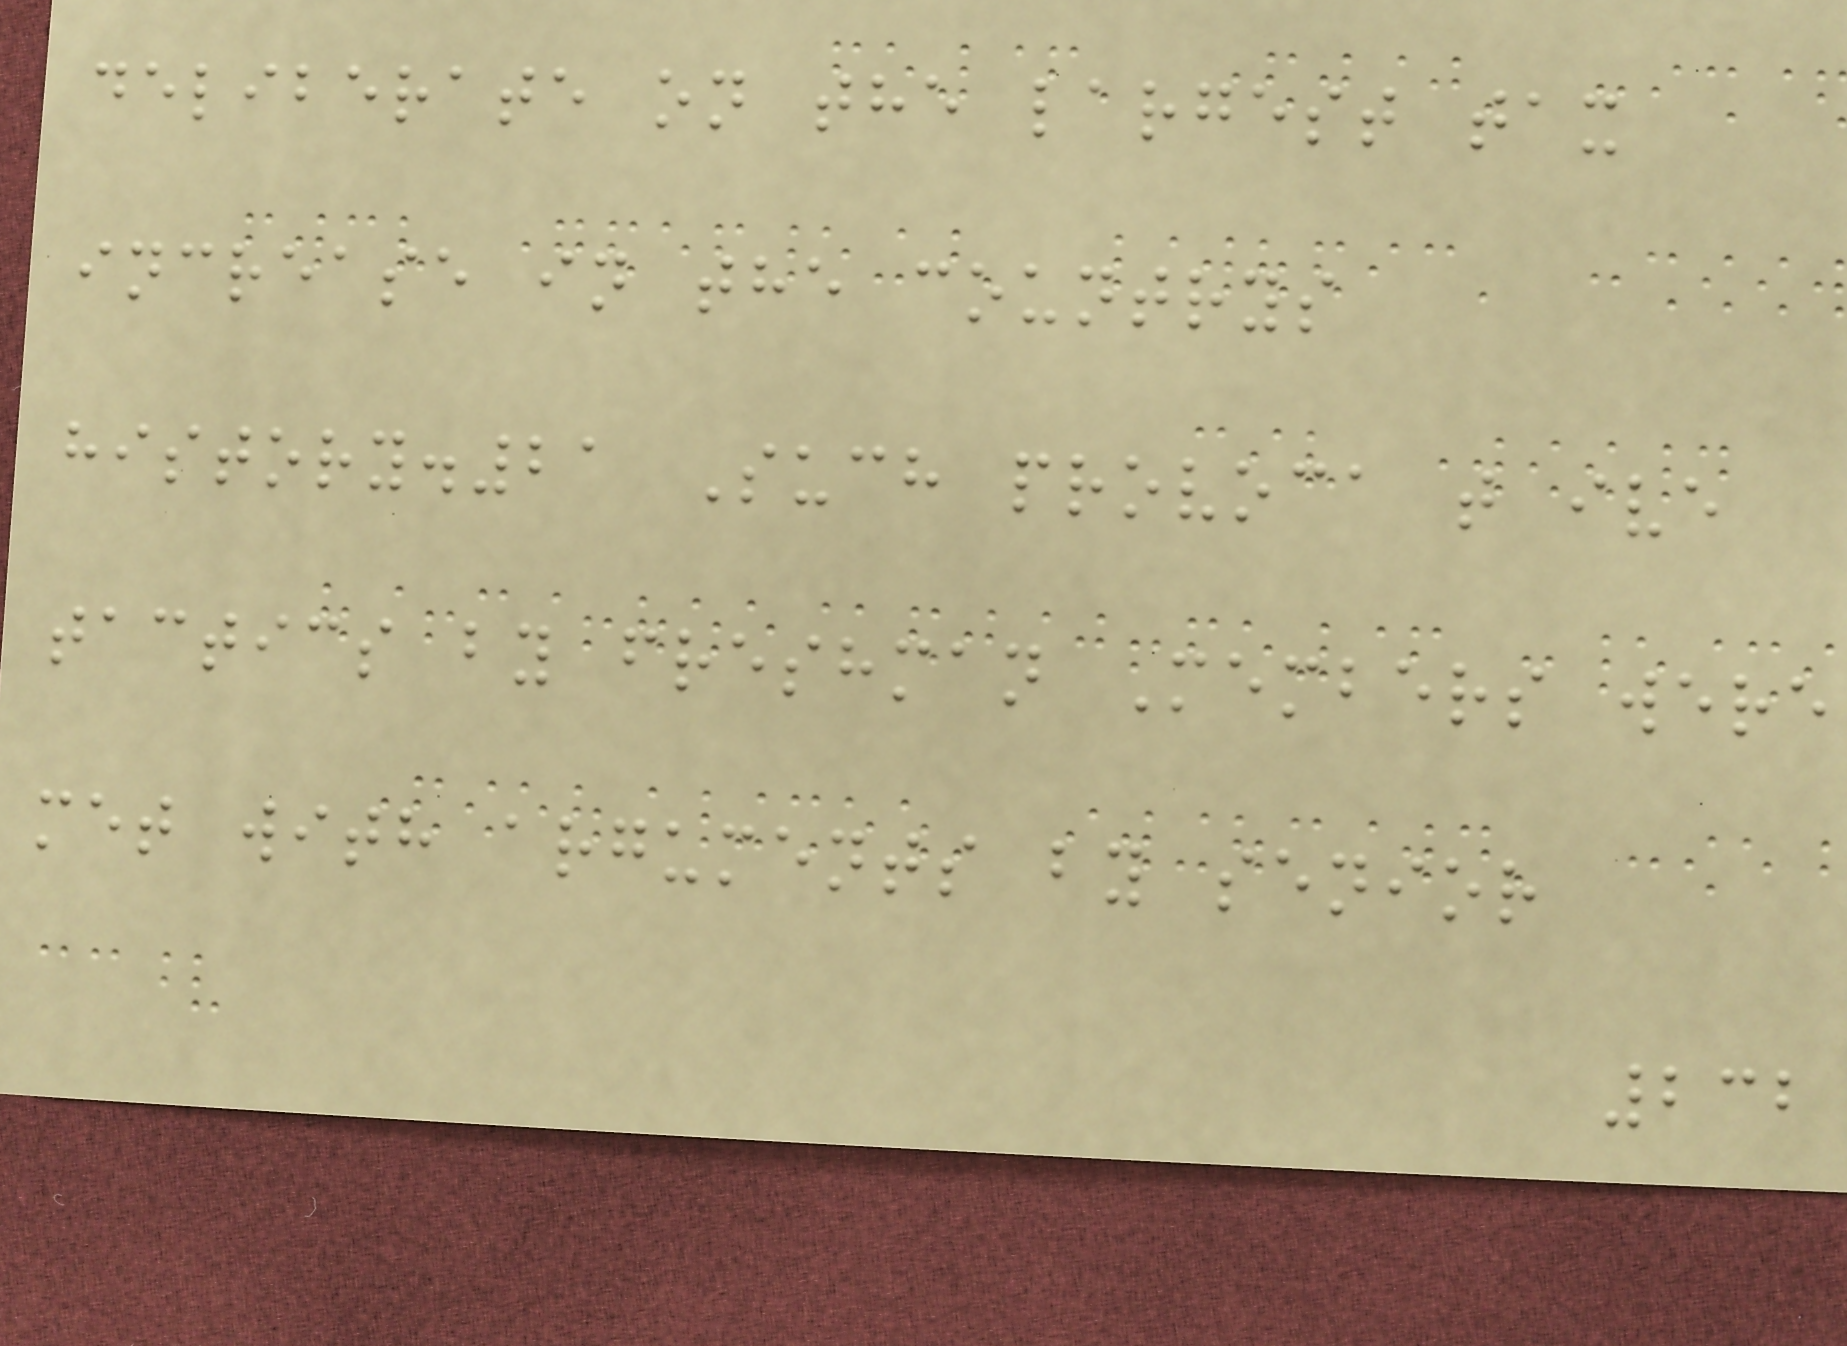deliberate on the largest tax
increase in the countrys
history.21 Such provoca t ive
tactics by freshman Members were
met with arguments by senior
232
